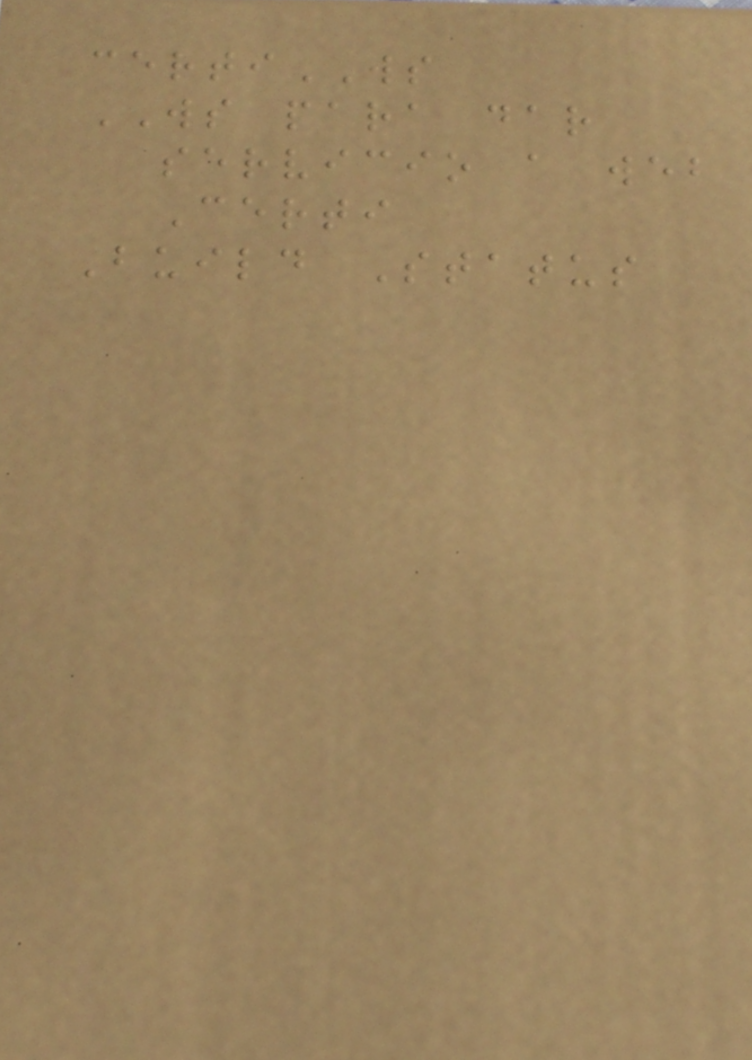certiWS
WS para dar
servicio a web
Certi
Build Status
